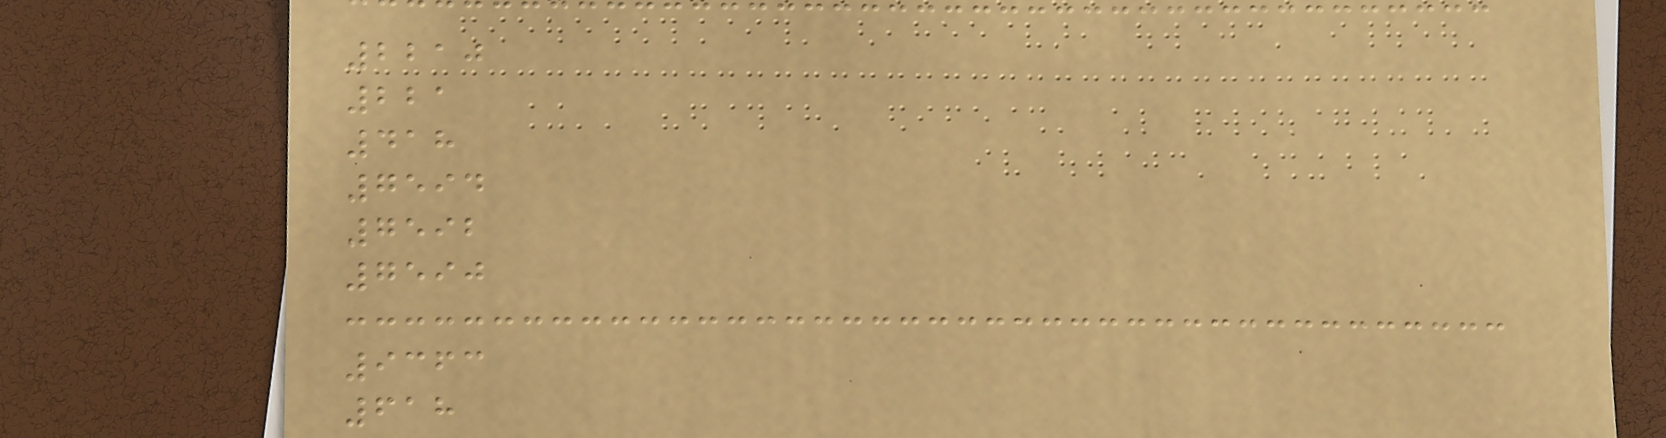2210
221
418
7594
7592
7590
9363
618
